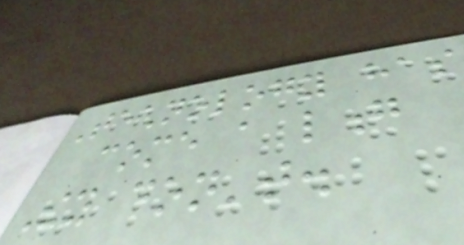Technology has
come a long
They don't.
